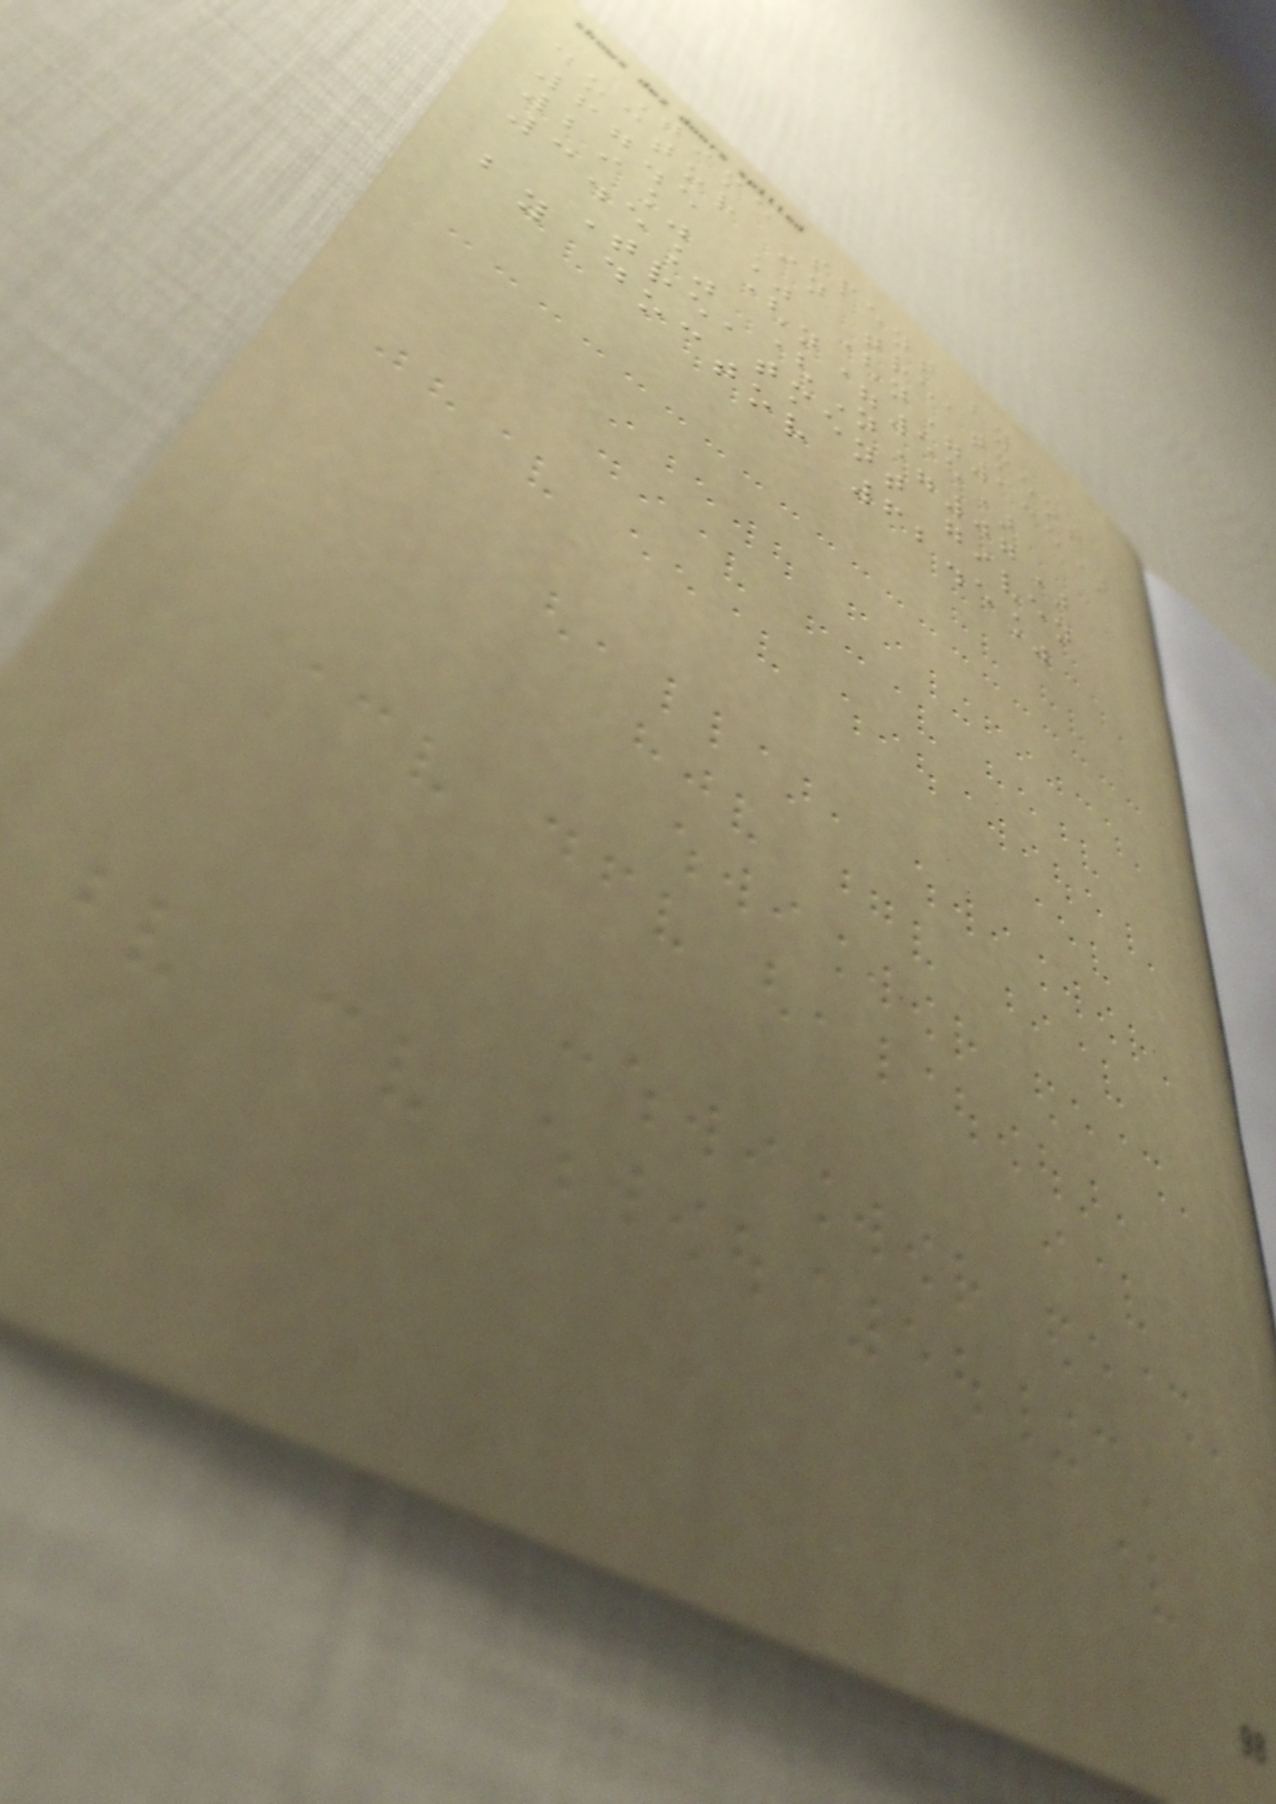Time spent by
doctor in treatment
67.5 % (n=135)
29% (n=58)
3.5% (N=07)
Treatment given
by doctor 62.5%
